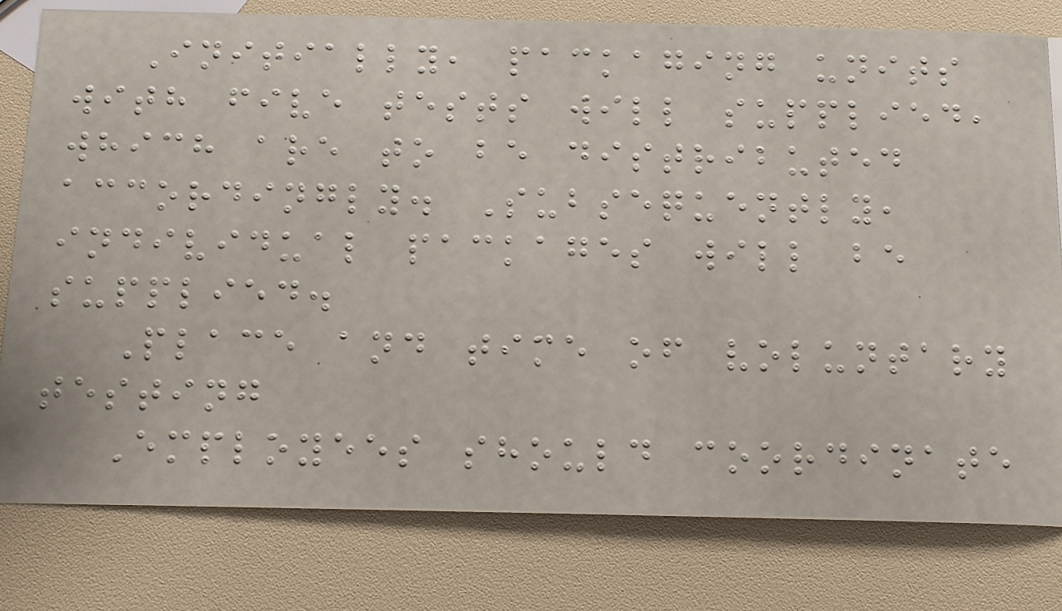Initially, packaging units
with five tests will supplied,
which are to be distributed
accordingly. Subsequently,
individual packages will be
supplied.
Place and time of voluntary
testing
Employees should coordinate
